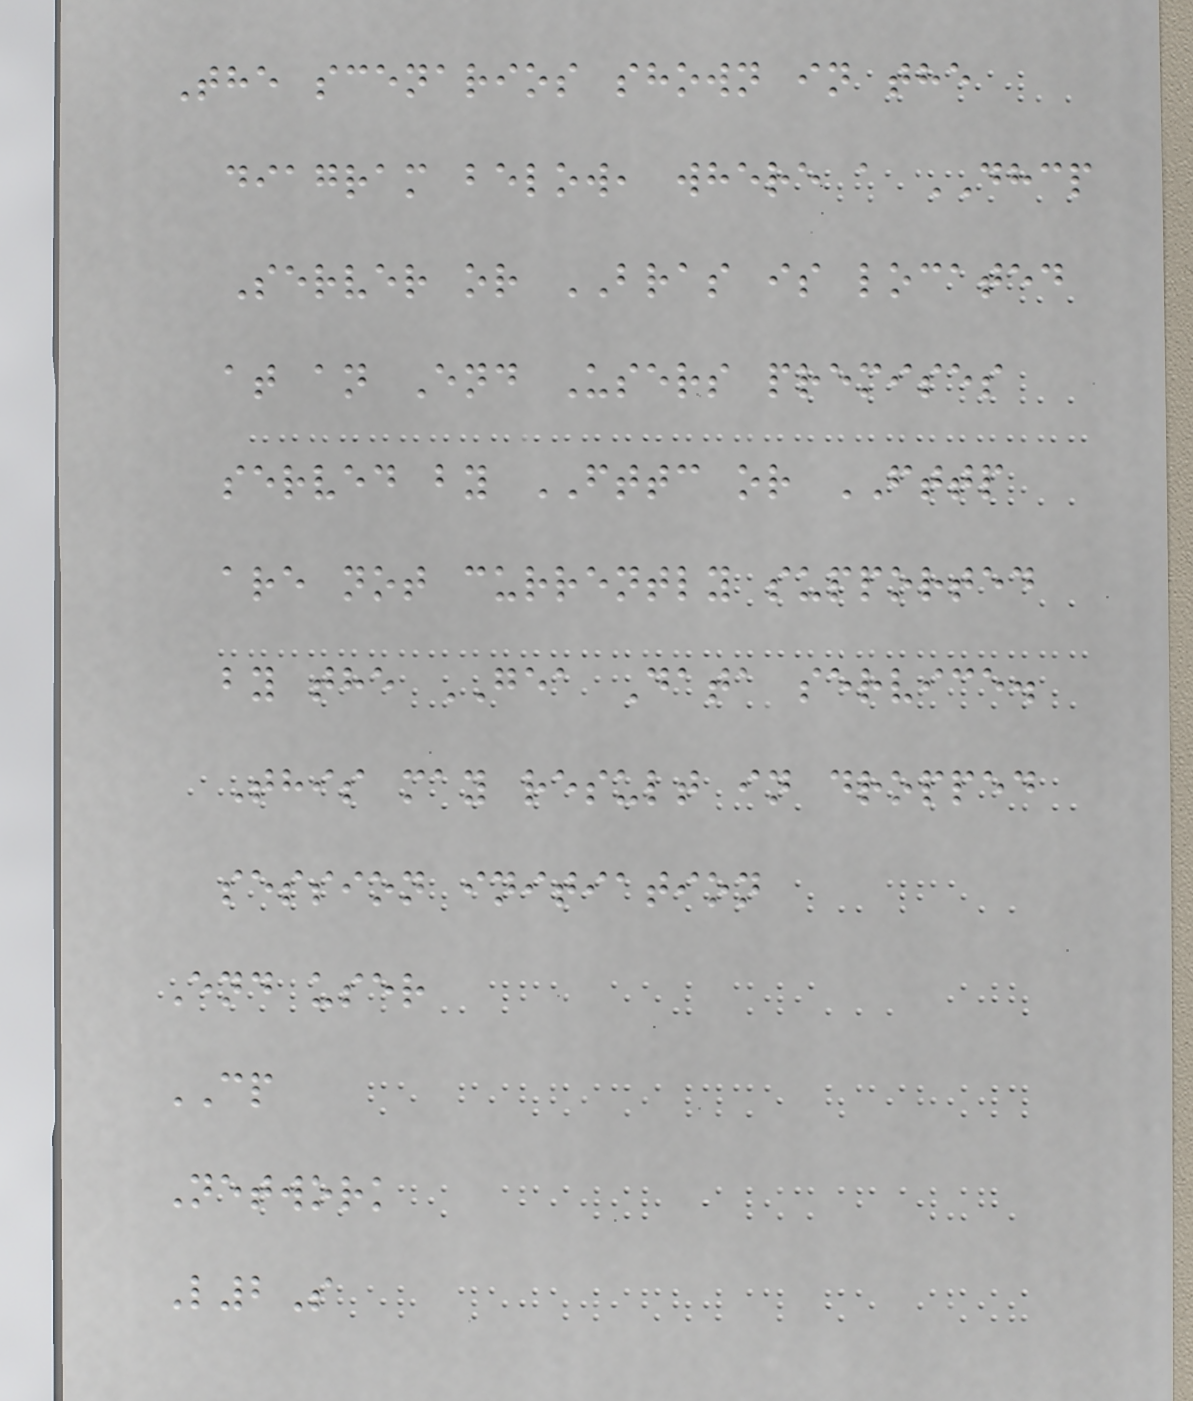The scenarios shown in the
diagram below, where a DHCP
Server or BRAS is located
at an End Users premises
served by FTTC or FTTP
are not currently supported
by the GEA Data service.
This may result in dropped
session initiation
End user
CP
Network
L2S
